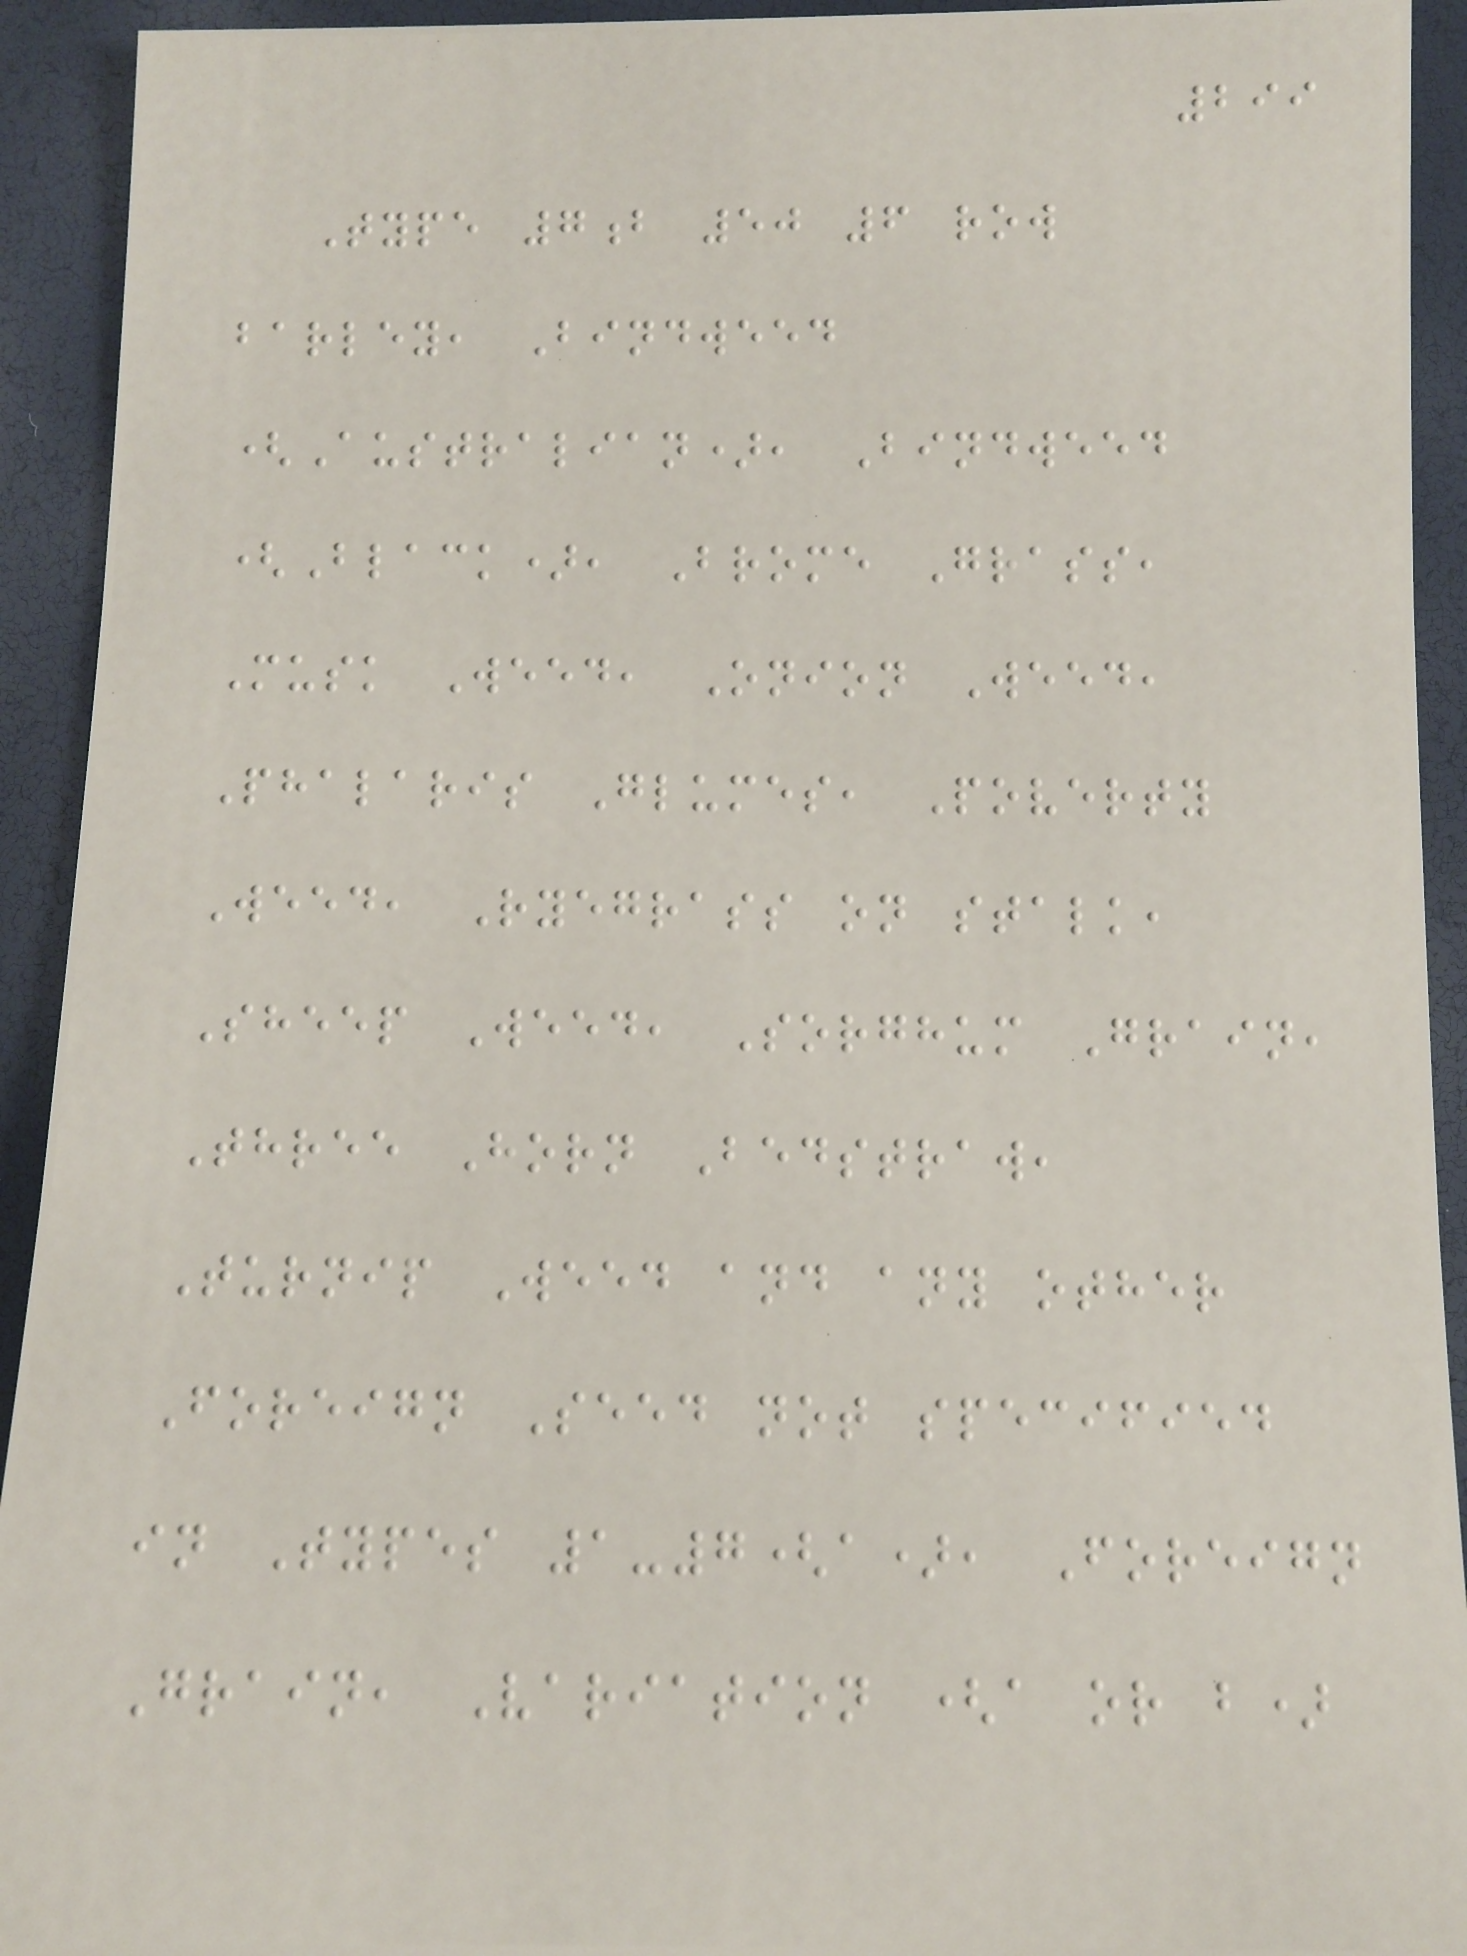299
Type 7b 50 6 row
barley, Bindweed
(Australian), Bindweed
(Black), Brome Grass,
Musk Weed, Onion Weed,
Phalaris Glumes, Poverty
Weed, Ryegrass on stalk,
Sheep Weed, Sorghum Grain,
Three Horn Bedstraw,
Turnip Weed and any other
Foreign Seed not specified
in Types 1-7(a), Foreign
Grain, Variation (a or b)
